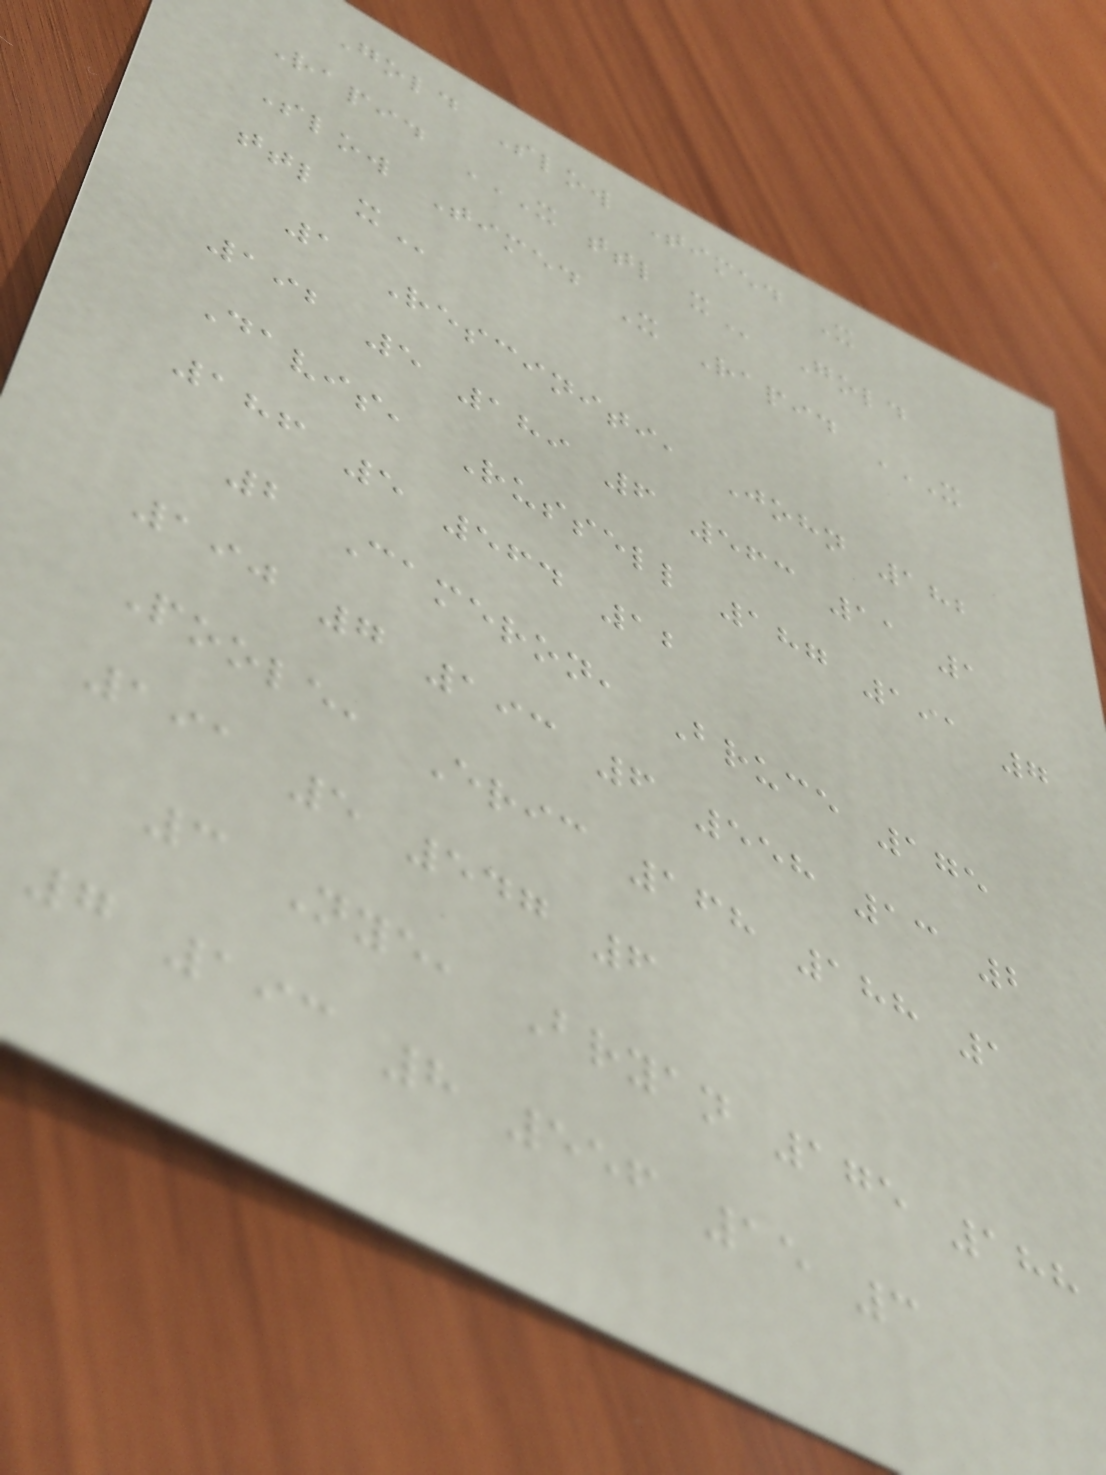Gold Slow Timed X
Rapid X TTL X Gold
Slow Timed X Rapid X
TTL X
1 Resciniti, John 182
192 5 189 6 563 11 1
Davis, Russell 187 191 7
186 5 564 12
2 Cameron, Bruce 175
190 7 193 6 558 13 2
Poole, Eric 168 188 1
191 5 547 6
3 Nye, Bryan 175 188
7 193 8 556 15 3
